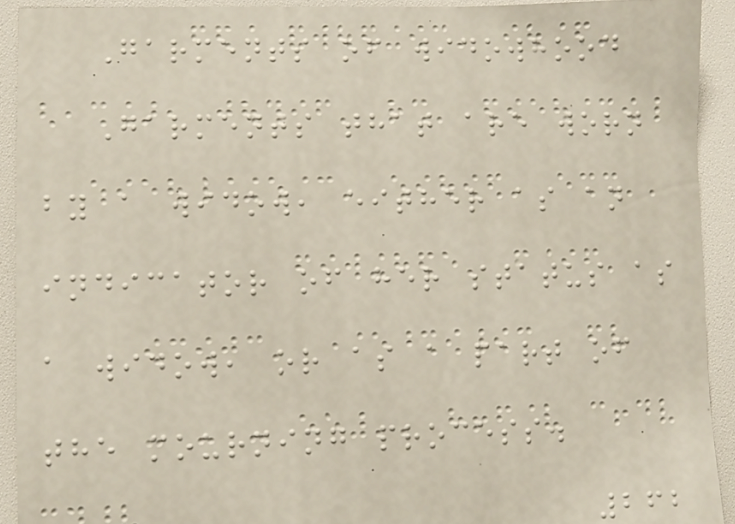Garments of widowhood
Garments that are worn
by a widow, either as an
indicator of her status as
a widow, or as a part of
the mourning process.
262
